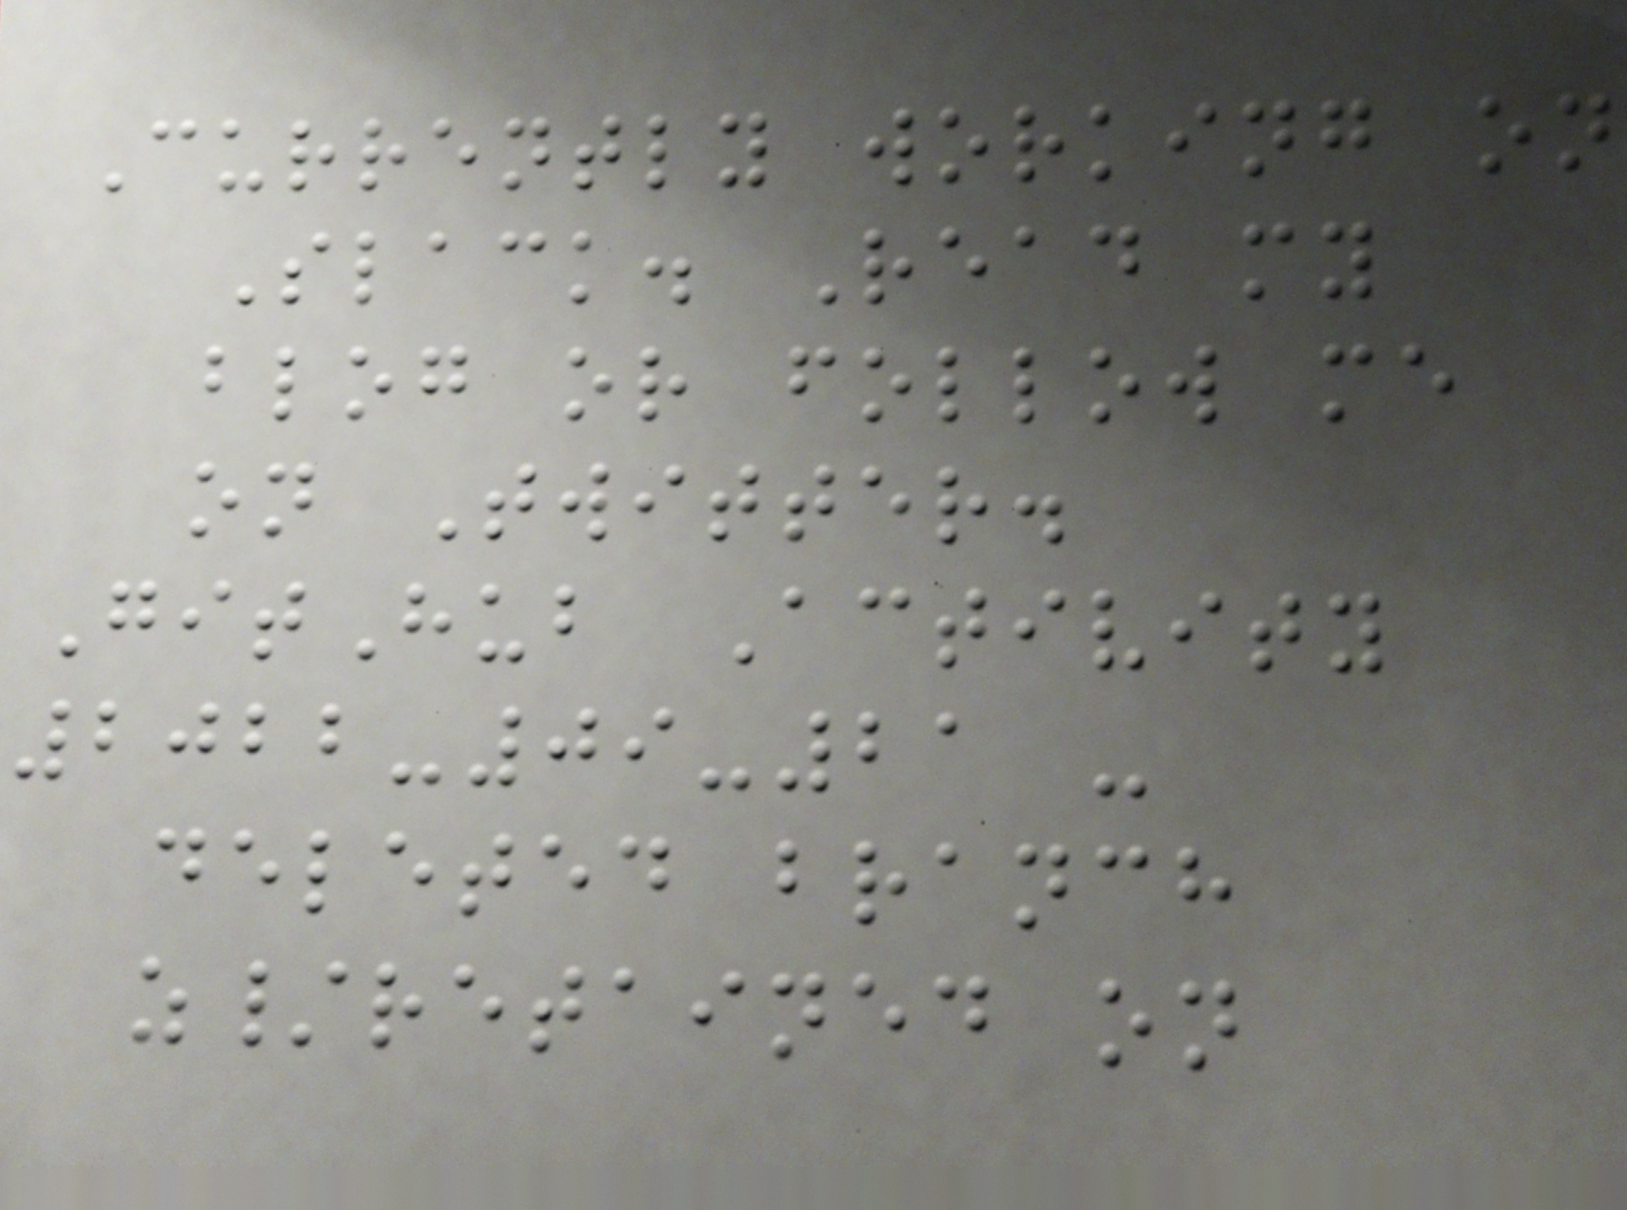Currently working on
Slack. Read my
blog or follow me
on Twitter.
GitHub Activity
2022-09-21 -
deleted branch
z/retained on
